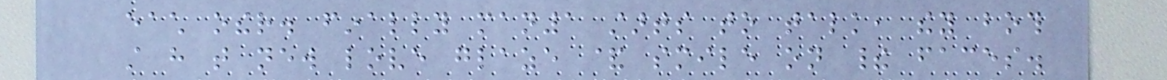each other. finally man1 starts to talk, they both
still have that new love glaze & smile on their faces.
